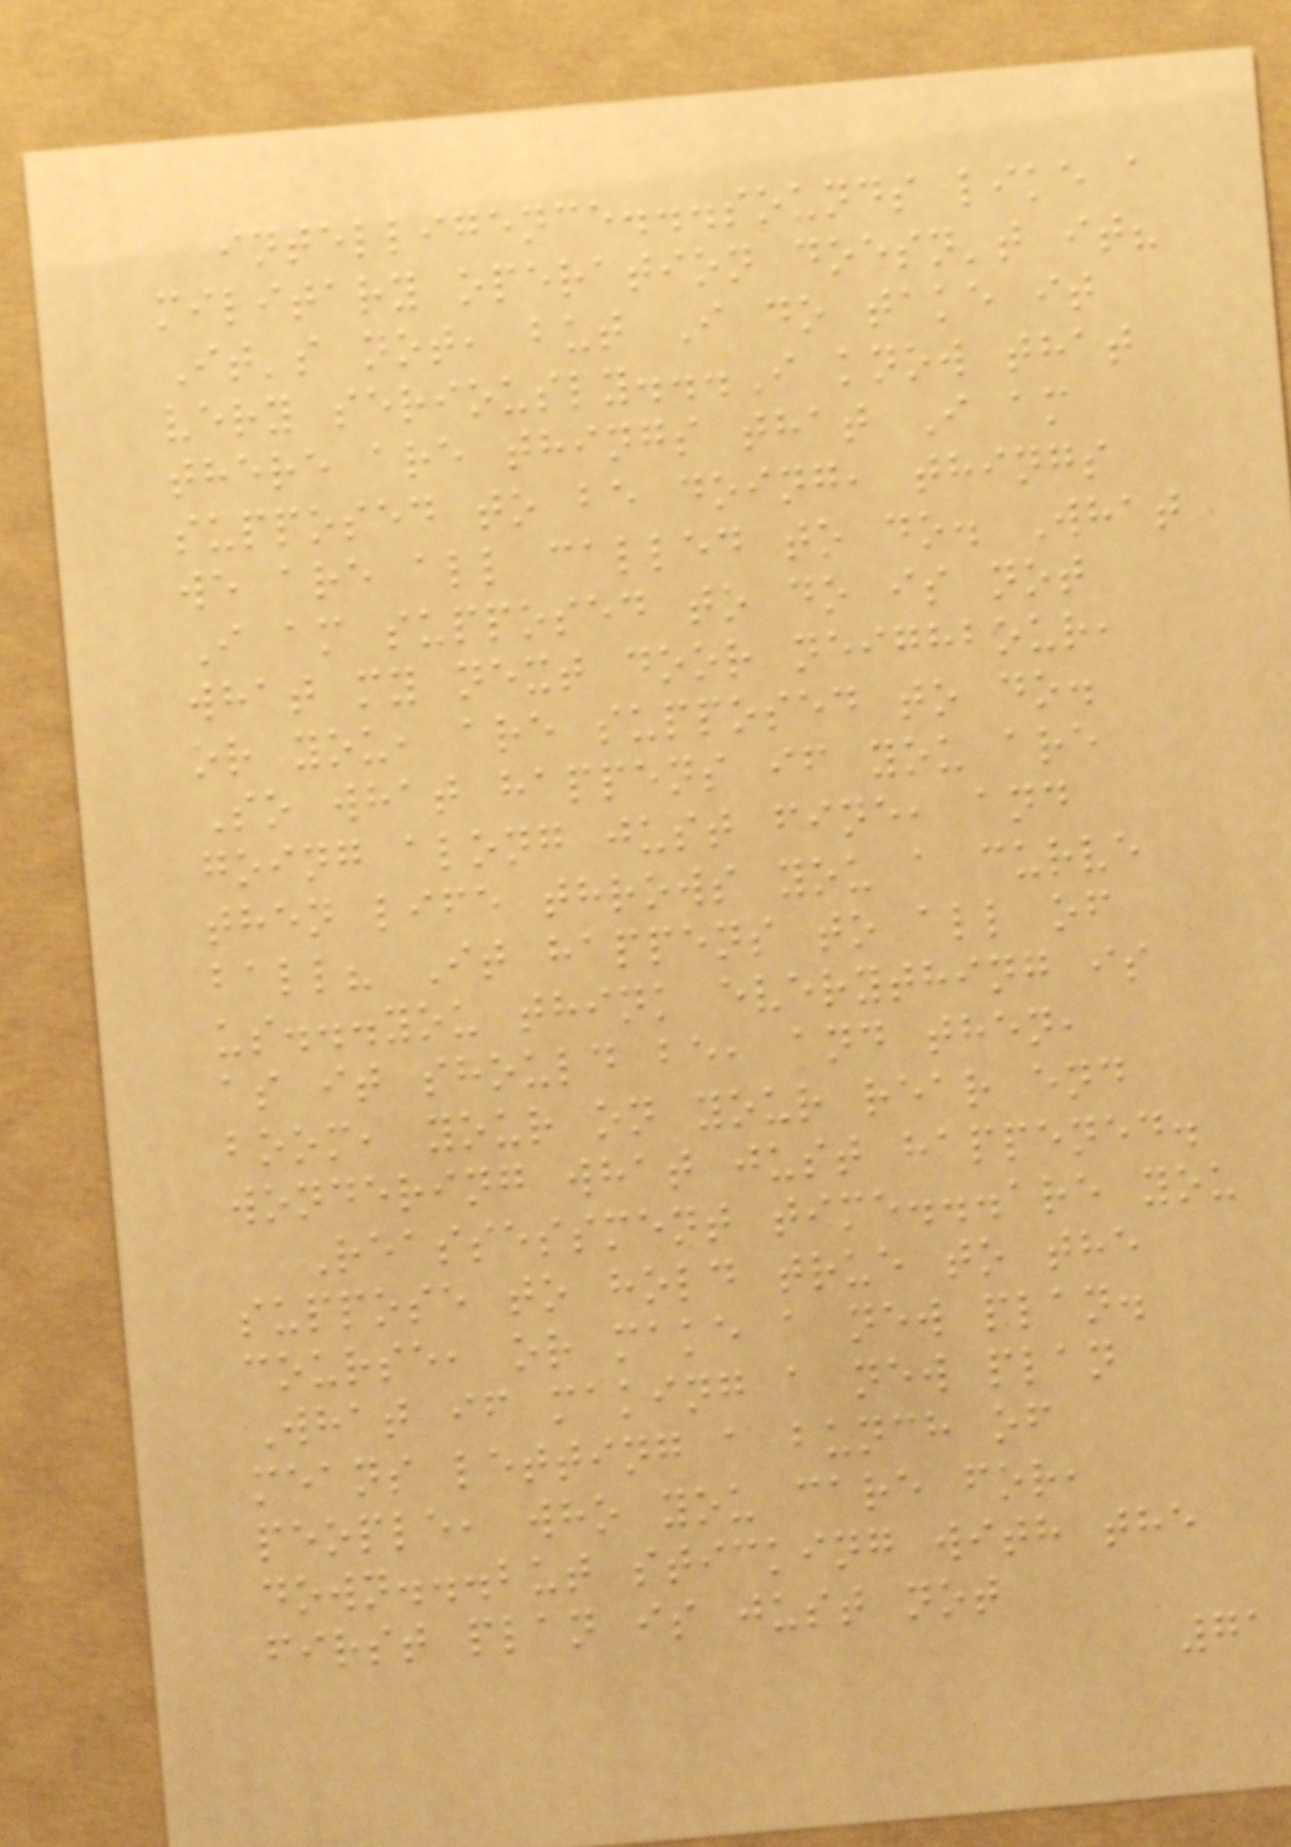intelligence...sounds like a
military operation doesn't it?
It's not, but I do take it
very seriously...I know that
there are things that I am
supposed to be doing, things
we are all called to do. What
I am supposed to do is not
what my next door neighbour,
or you, are supposed to do.
So what happens if you are
going along just fine, and
then life throws you a curve
ball? It happens to all of
us...you think everything is
as it should be, and then,
boom, your on your rear end
wondering what just happened.
Reassessment time...are you
suppose to hold true to the
course, or make a new plan.
What if making a new plan
means letting a bunch of
people, who you care for,
down...but sticking with the
first plan is just not
71
